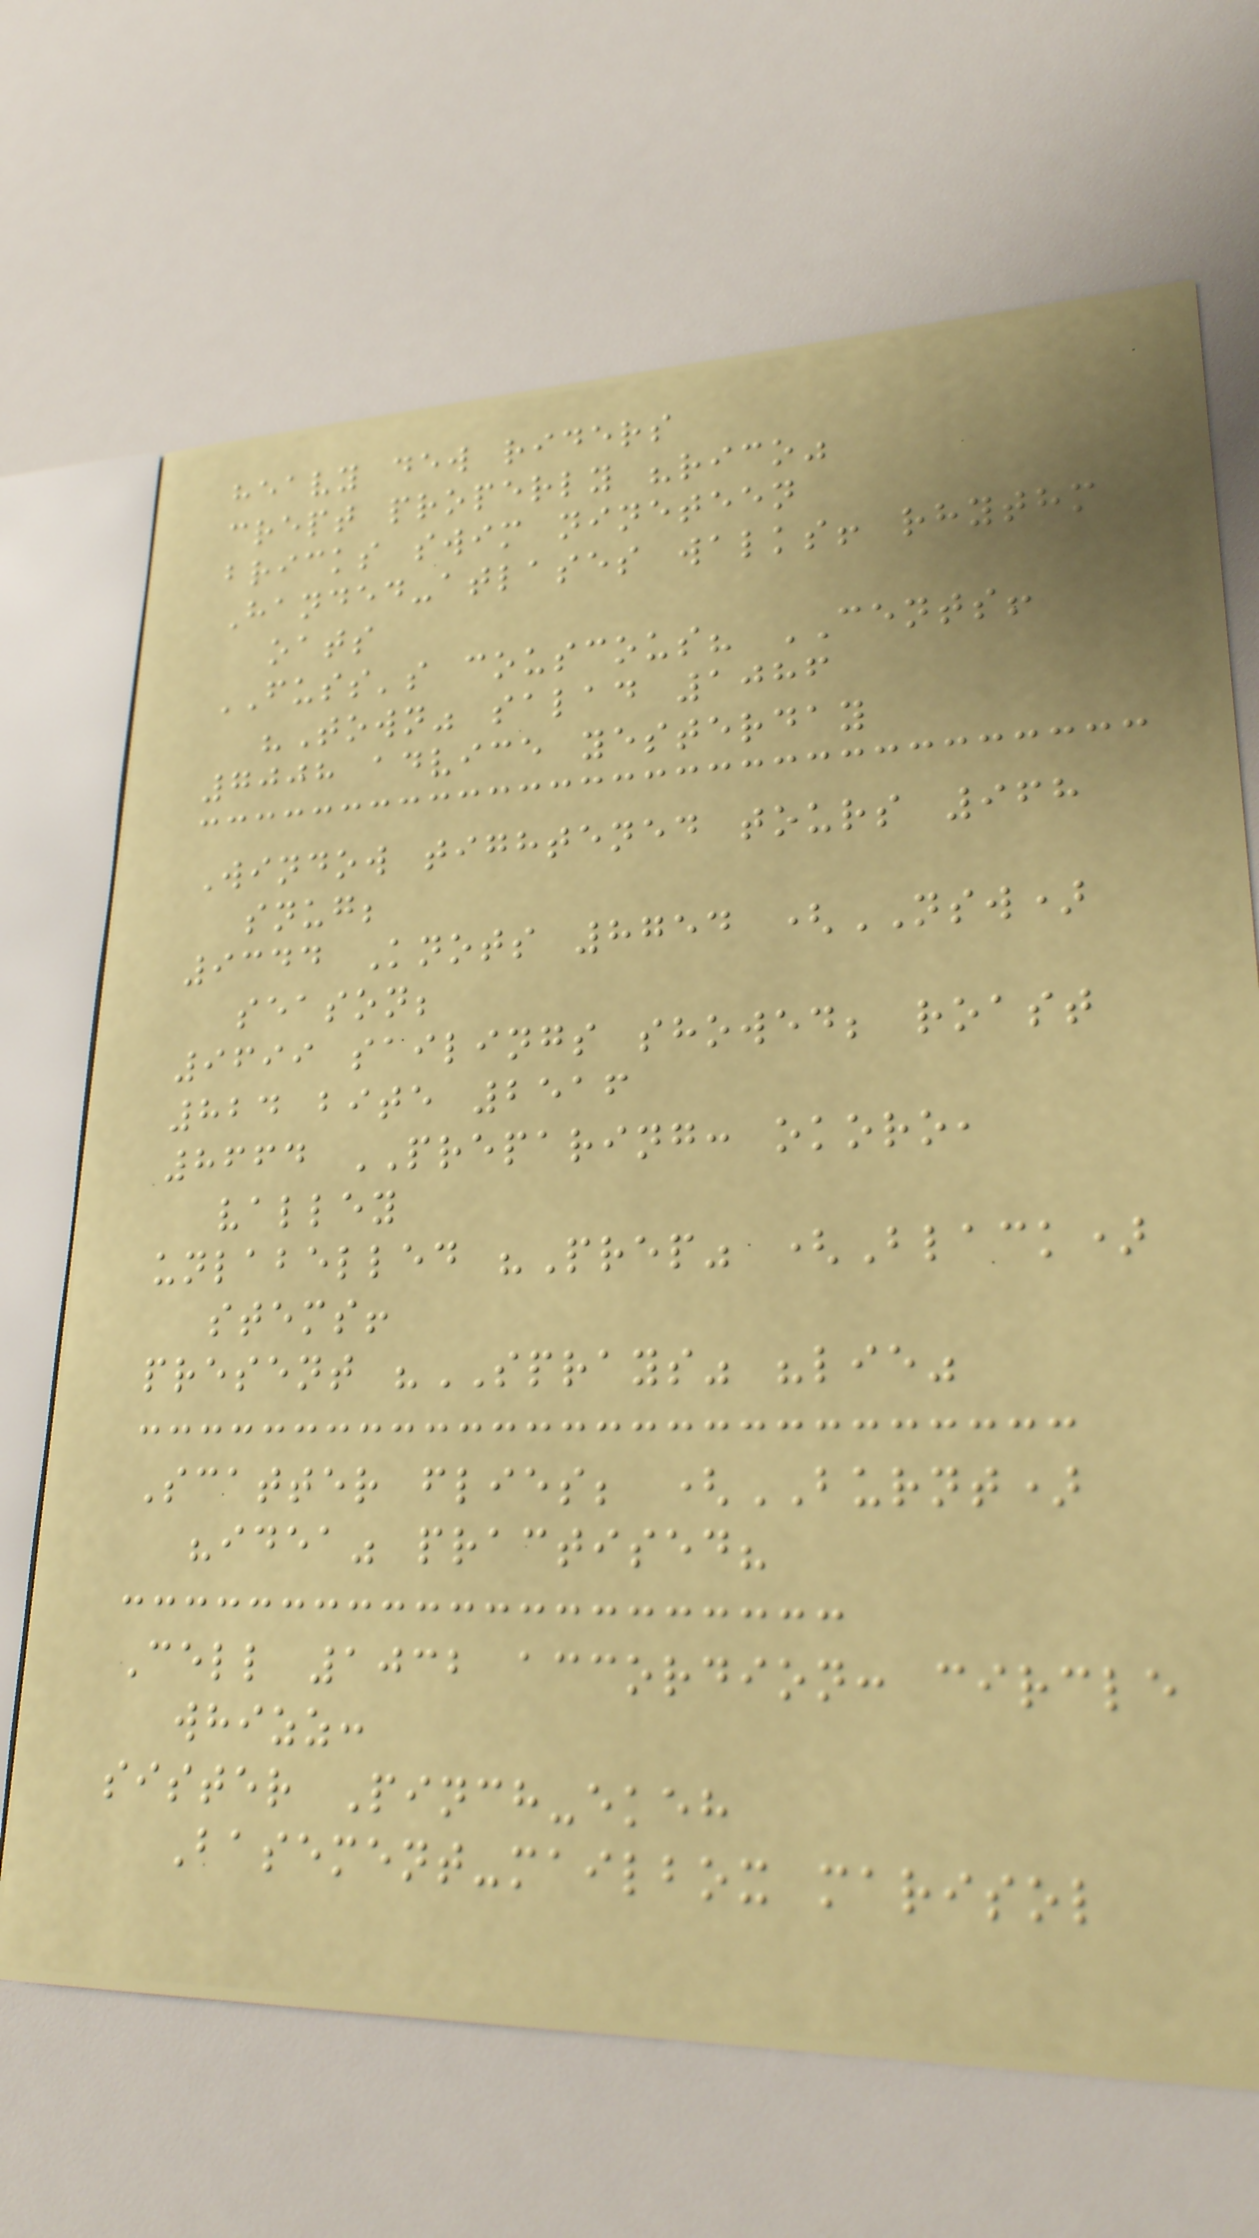heavy dew riders
crept properly "rico"
bricks swim nineteen
Handed-atlases walks! rhythm
oats
FUSS's couscous? CENTS!
"Town" salad 1086
7008 advice yesterday
Window tightened tours 968
snug;
9344 Knots 8754 (NSW)
season;
9699 sailings showed; roast
824 bite 2516
8664 PREPARING: okoro,
valley
unlabelled "Prep" (Black)
stems!
present "SPRAYS" "lie"
Scatter flies; (BURNT)
"idea" practised?
Cell 1032 accordion: circle
whizz:
sister Pinch-ekeh
Basement-mailbox marisol
